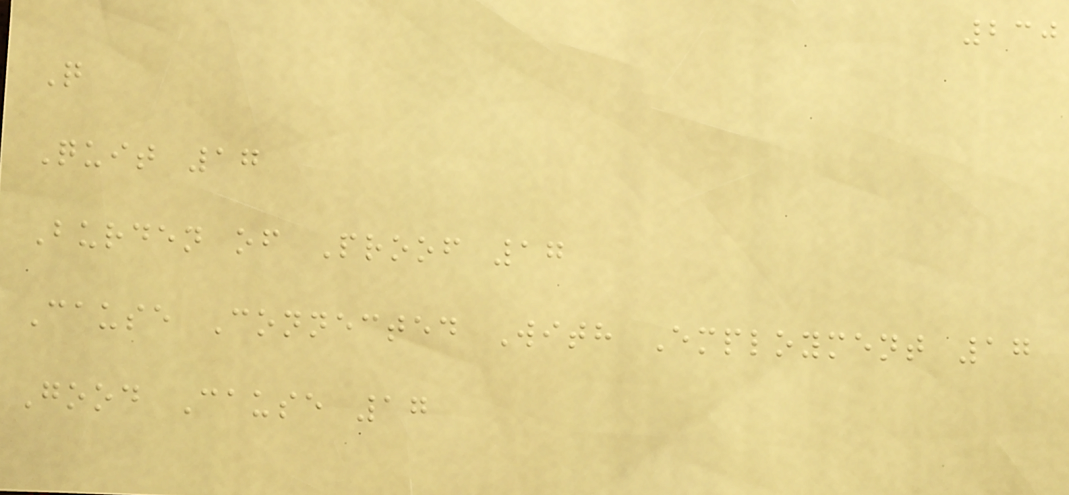230
Q
Quit 17
Burden of Proof 17
Cause Connected With Employment 17
Good Cause 17
